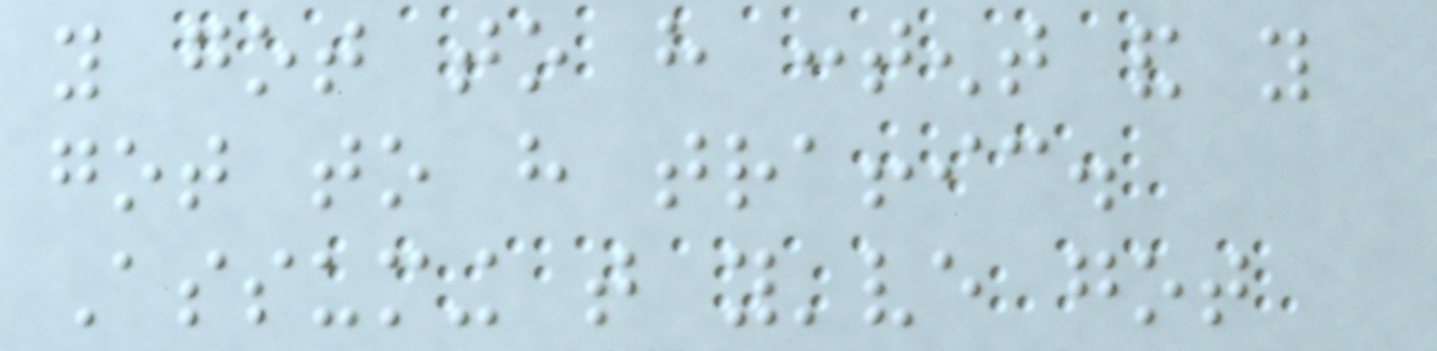you got to have content and you
got to have traffic.
Assuming that you've got
